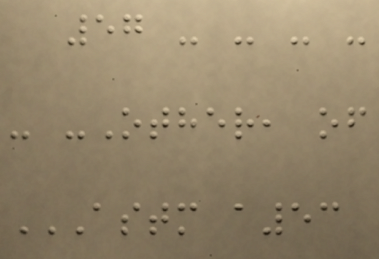57 - - - -
- -Other, of
ASTM A53
